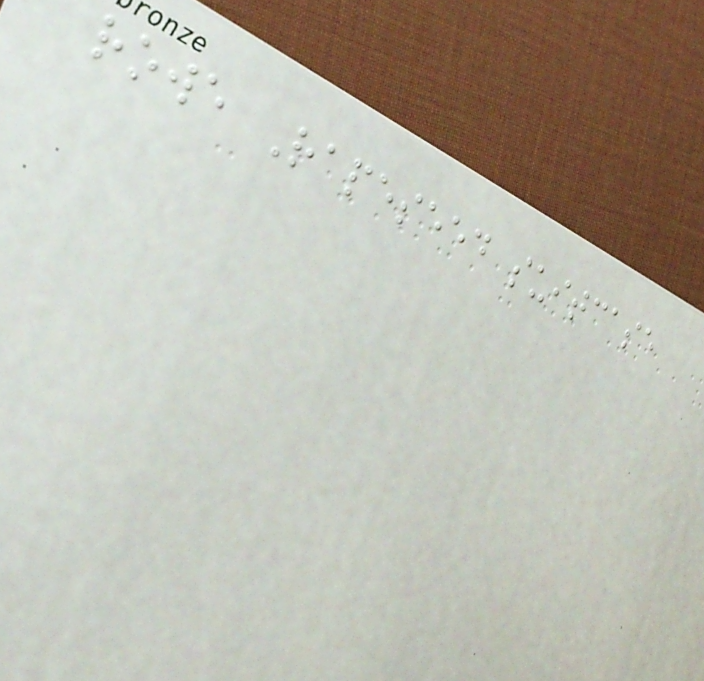rowe Rapeseed suitcase
